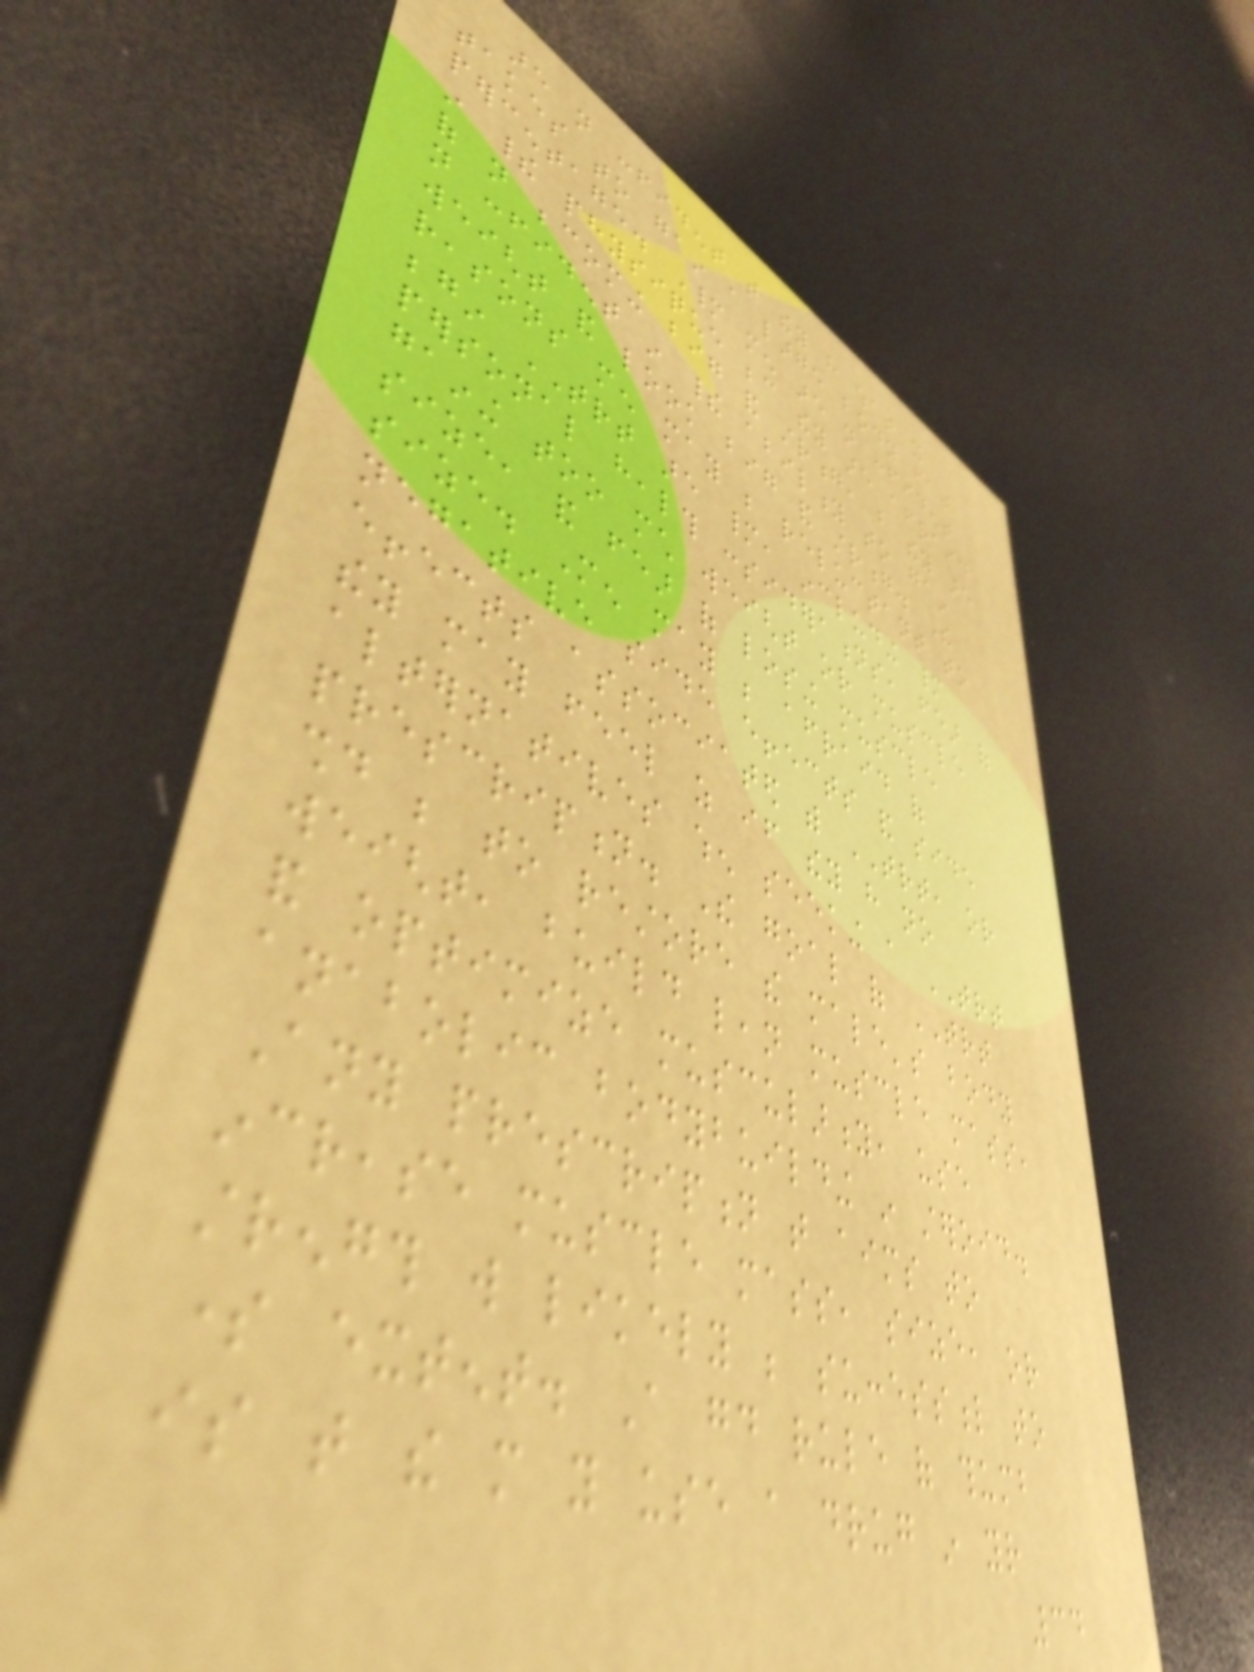are not confident that they have what it
takes to gain a large body fat
percentage. Many men are not confident
in their physique because they are afraid
of not becoming big and strong, but they are
not confident in their ability to gain
weight and look big and strong. The
reasons men may be reluctant to
begin TRT are many, including many
personal health considerations, fear of
gaining too much weight or muscle
size, and fear of losing muscle
size. Men may be afraid of
negative side effects and side
effects associated with TRT, or
they may feel as if they have no
alternatives when seeking a TRT
prescription. The goal of TRT
should be to restore the male's body
weight, build lean muscle mass,
and optimize muscularity, use
anabolic bodybuilding in steroid.
Any prescription that aims to
increase muscle mass, size, or
strength will likely be successful to
some extent. A good rule of thumb
is that the more you use a drug in your
34
